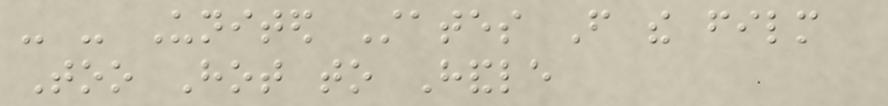- - United States From the film
Too Hot to Handle
